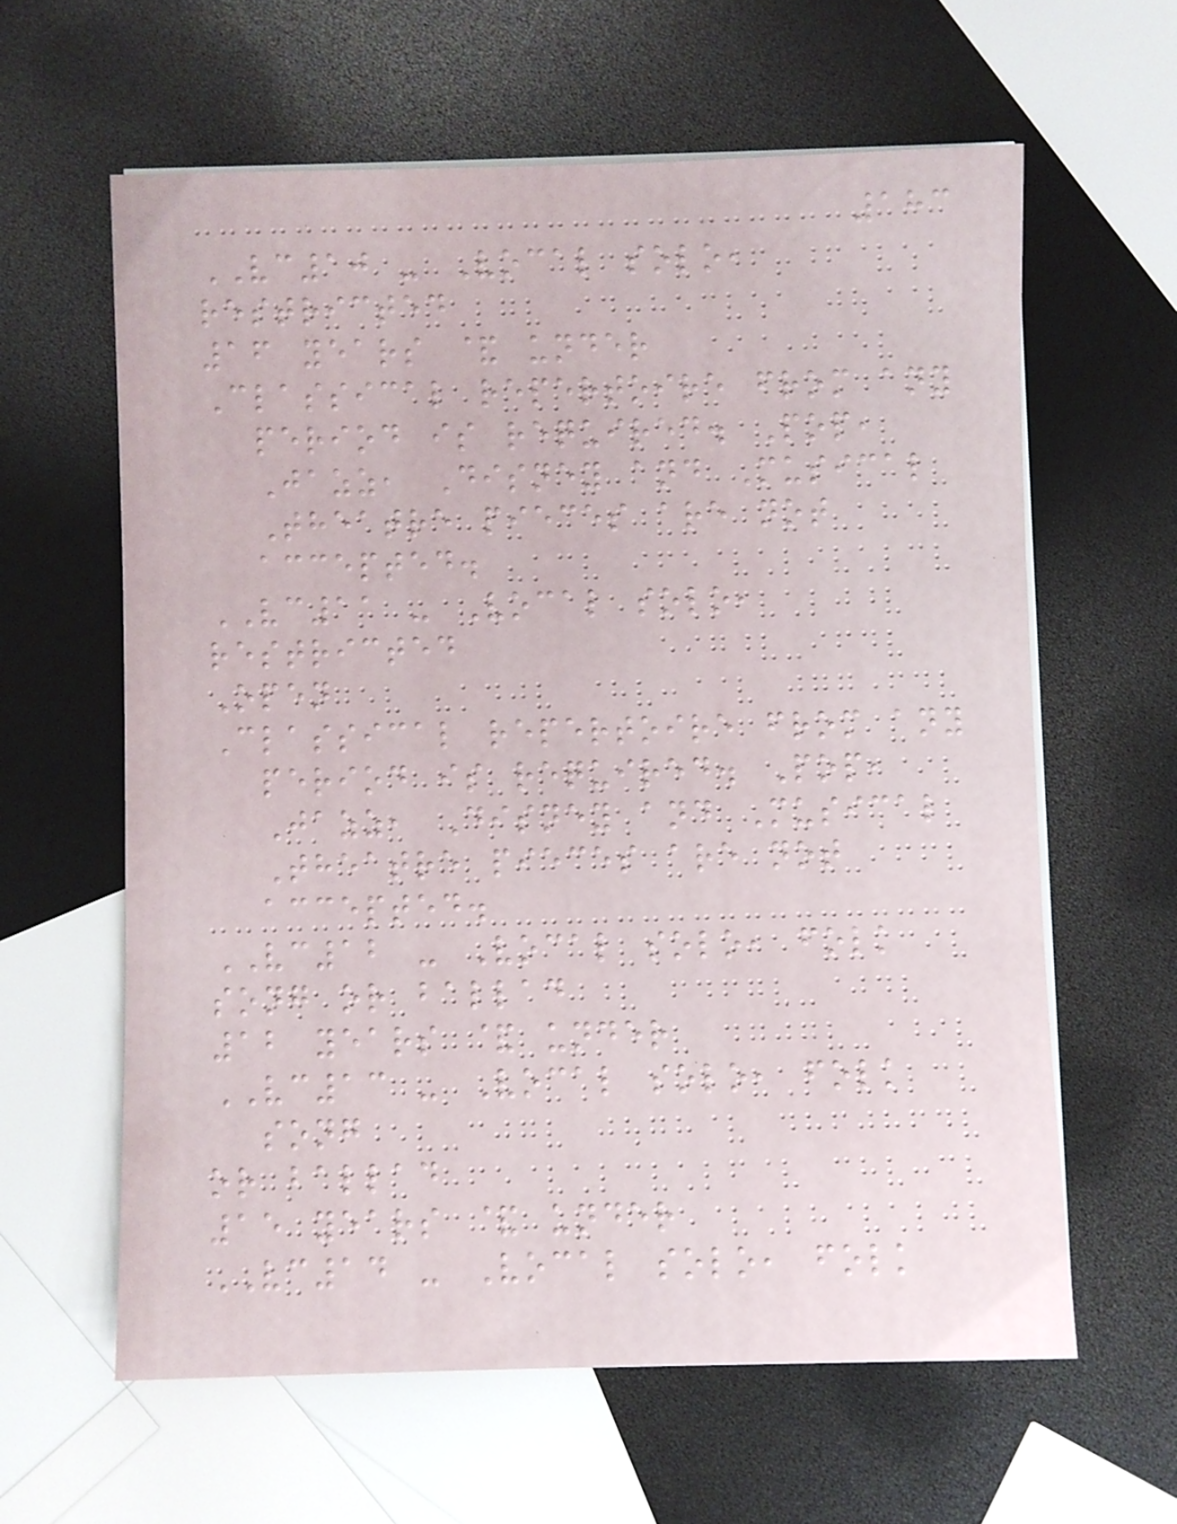183
VC10 - Vocal solo,
restricted
16 years & under
Classical repertoire from any
period is required. Pop,
Jazz, Disney and Musical
Theatre pieces are not
accepted.
VC11 - Vocal solo,
restricted
Open
Classical repertoire from any
period is required. Pop,
Jazz, Disney and Musical
Theatre pieces are not
accepted.
VC12 - Vocal solo, folk
song or ballad
12 years & under
VC13 - Vocal solo, folk
song
or ballad
15 years & under
VC14 - Vocal solo, folk
